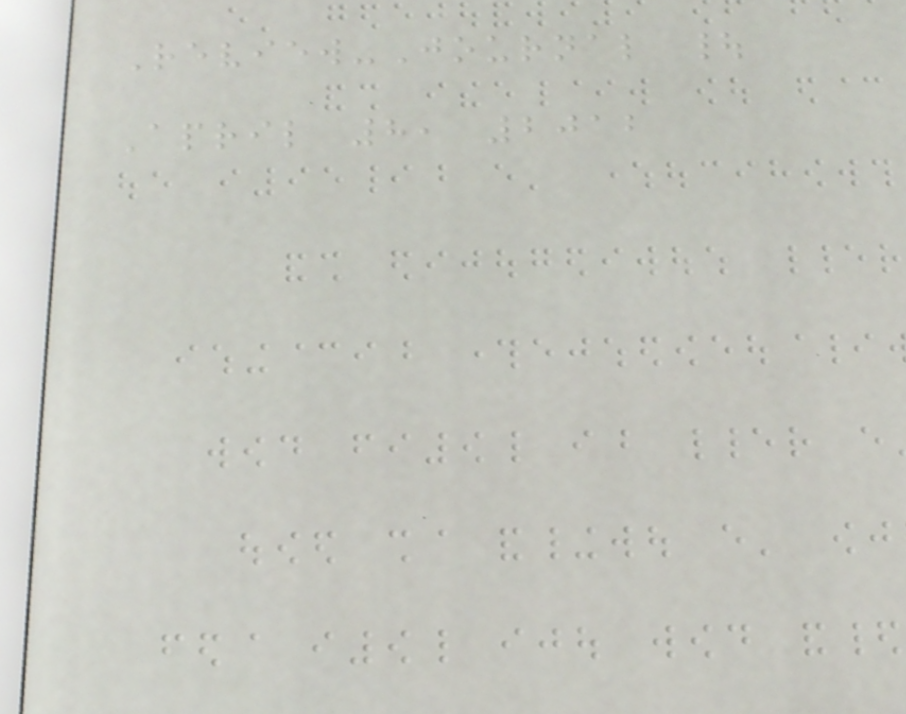Review-Journal |
April 8, 2012
